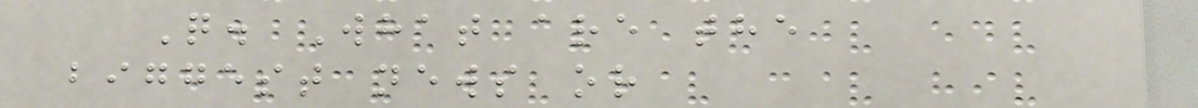Q. What are the
biggest news or
